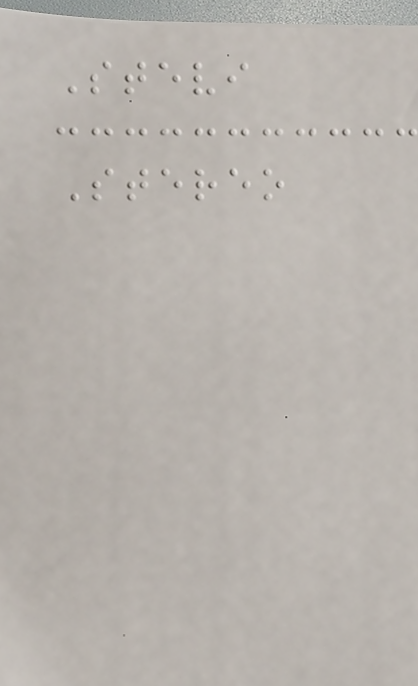Stevi
Stereo
